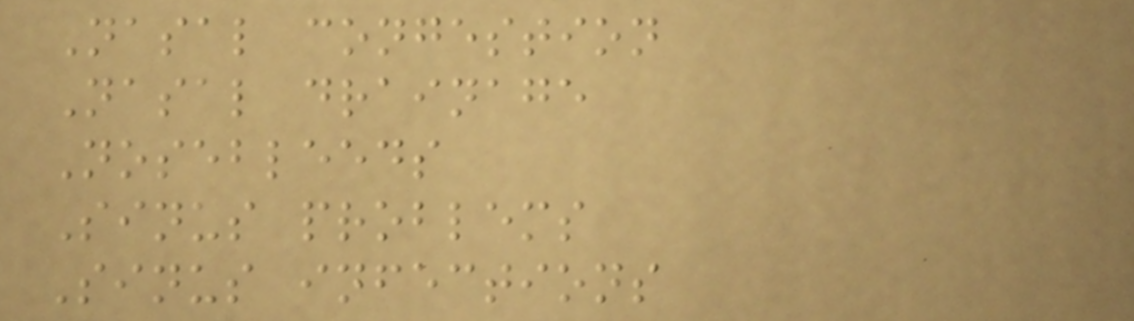Nasal congestion
Nasal drainage
Nosebleeds
Sinus problems
Sinus infections
